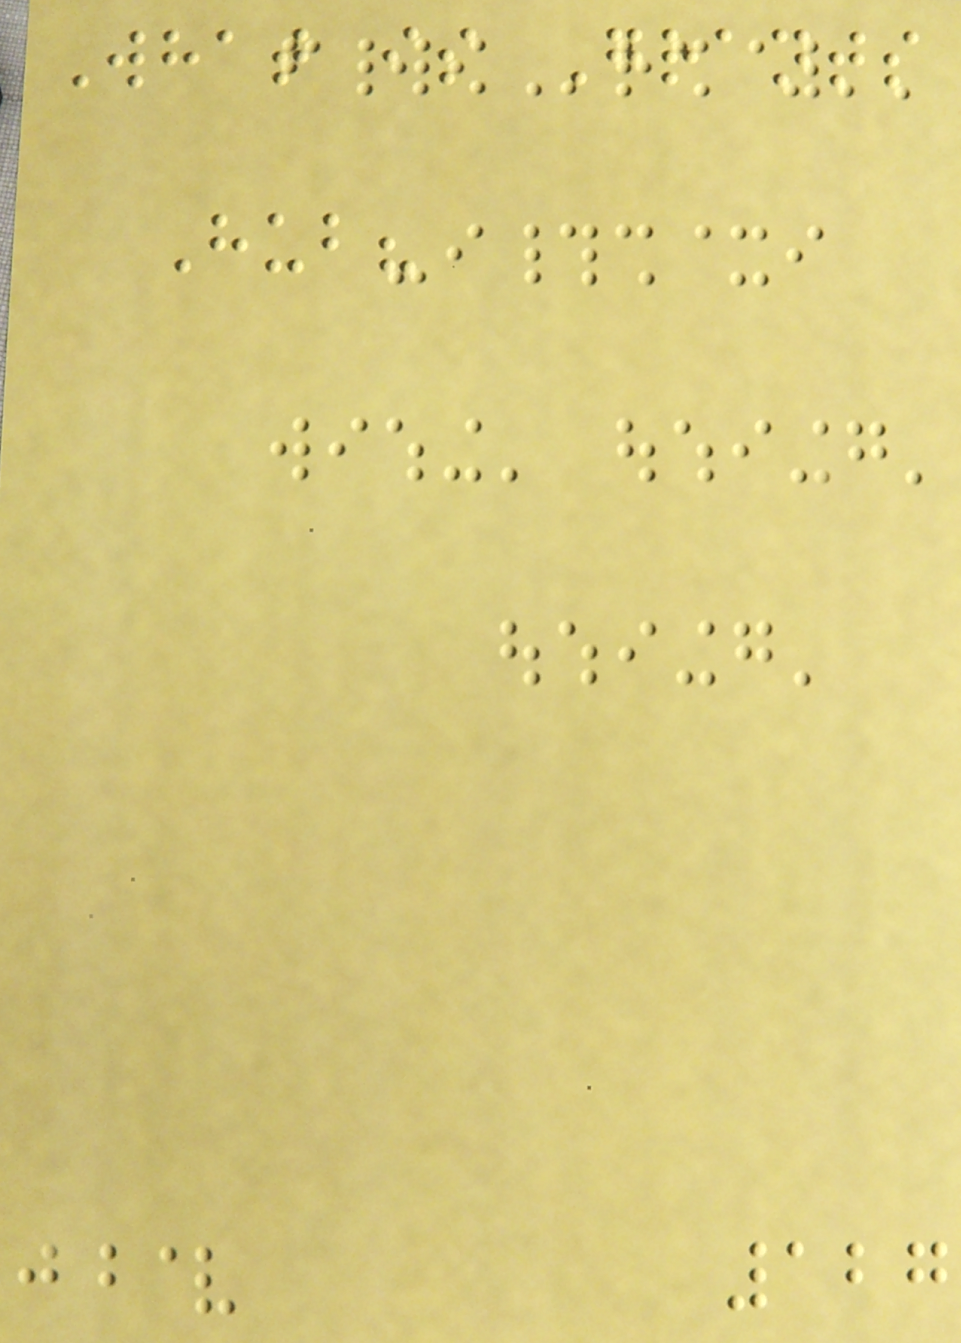What is Grants
Hub?
127
